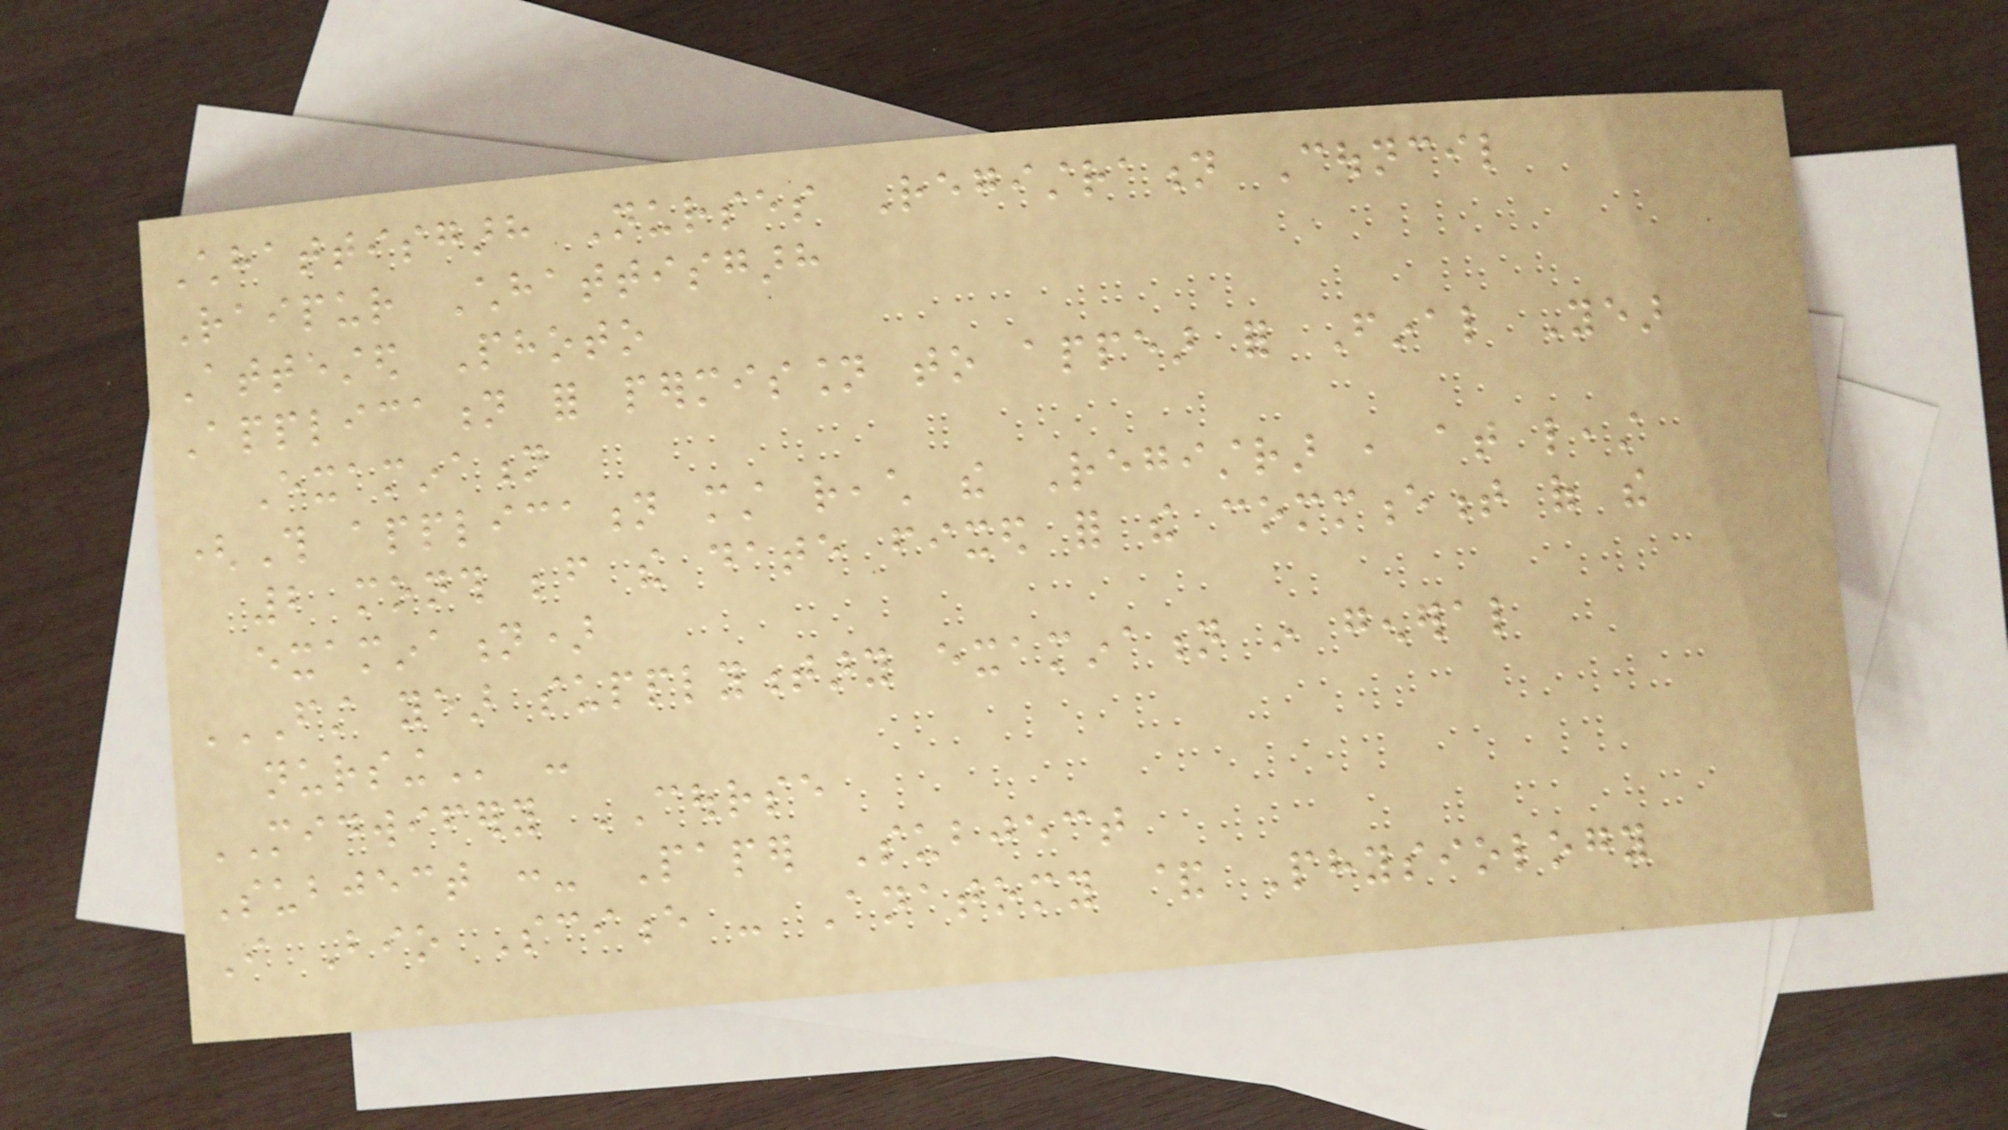Chhattisgarh Nurses Registration Council
Raipur Chhattisgarh
Attested Photo
Application for permission to appear for Final Year
Examination
(This application must reach the Registrar , at least
2 month before the date fixed for the commencement of the
examination)
FIRST YEAR SUPPLYMENTARY EXAMINATION IN GENERAL
NURSING -
MIDWIFERY COURSE
Subject :- Paper Subject
I Bio Science - Anatomy & Physiology
